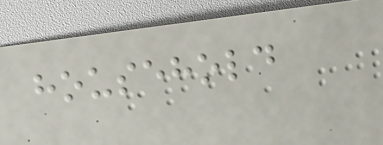household
